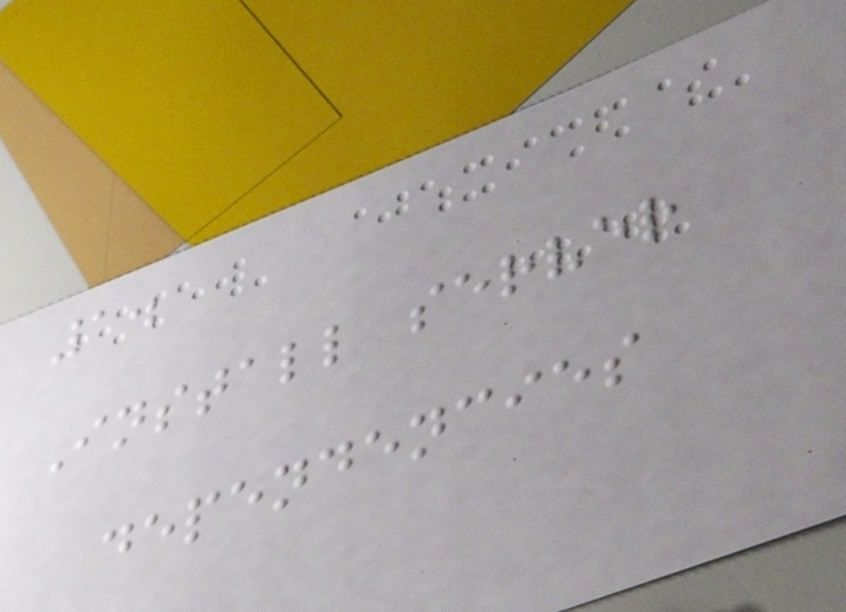1.
Install server
dependencies
